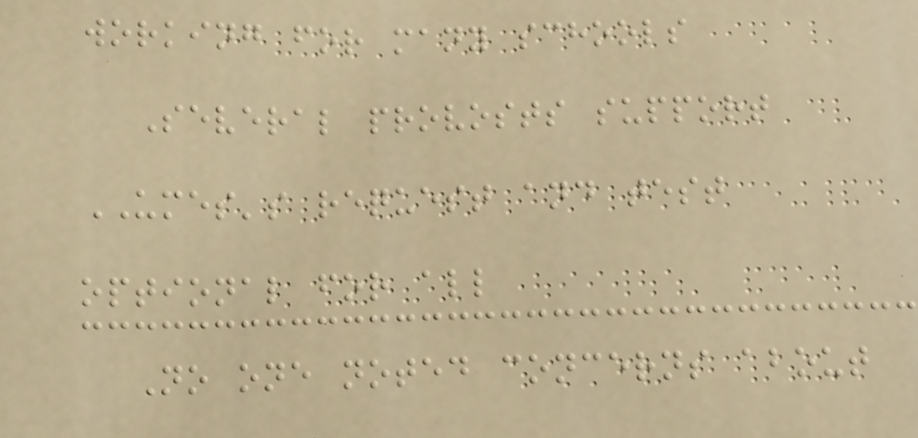working for many schools
Several provosts support
UMES's request and test
optional for all
No one noted concerns about
